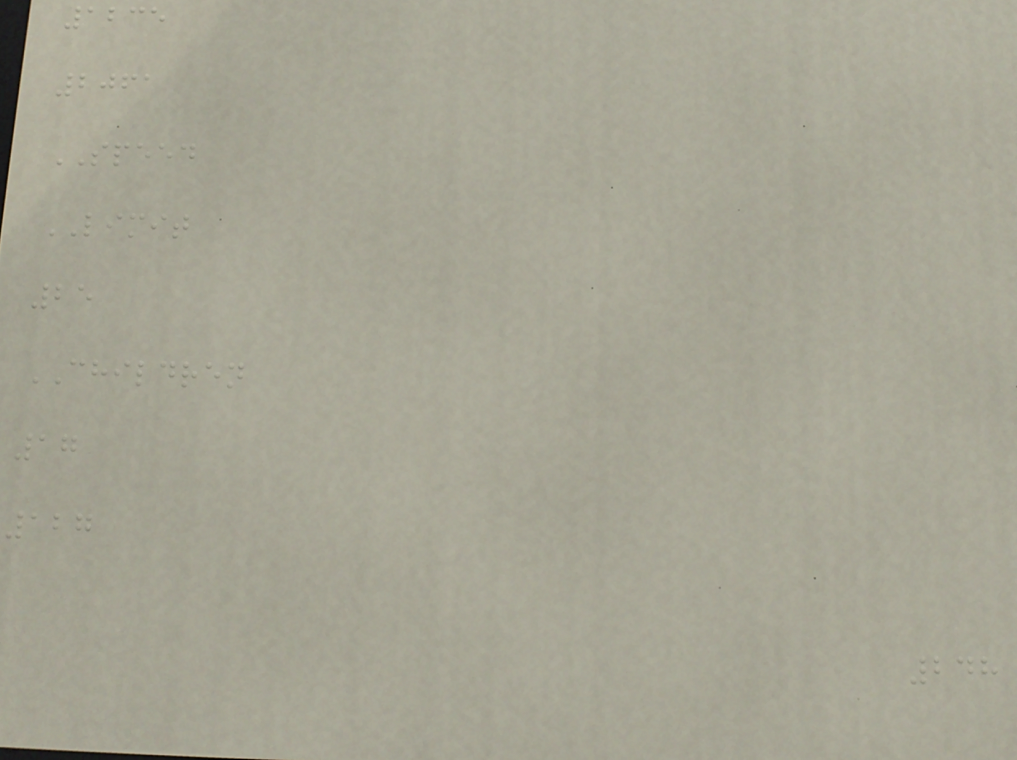1235
2061
SPEED
LIMIT
25
CHILDREN
17
127
248
